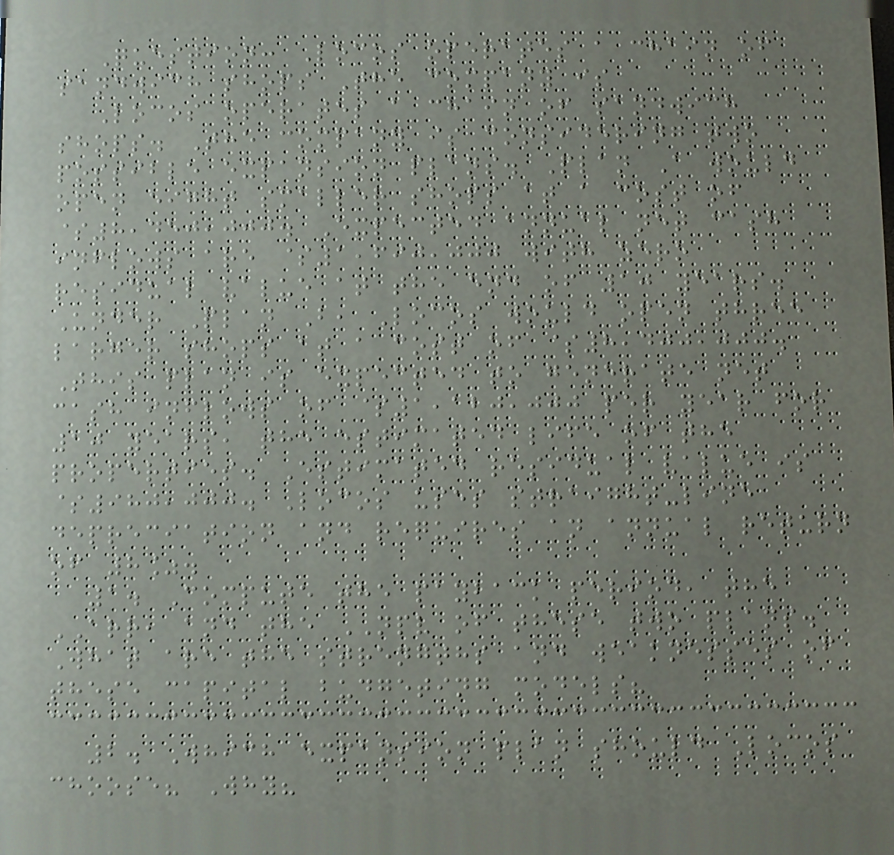Question: Locos operates a chain of
sandwich shops The company is
Locos operates a chain of sandwich
shops. The company is considering two
possible expansion plans. Plan A would
open eight smaller shops at a cost of
$8,450,000. Expected annual net cash
inflows are $1,690,000 with zero
residual value at the end of 10 years.
Under Plan B, Locos would open three
larger shops at a cost of $8,400,000.
This plan is expected to generate net
cash inflows of $1,120,000 per year for
10 years, the estimated life of the
properties. Estimated residual value is
$980,000. Locos uses straight-line
depreciation and requires an annual return
of 8%.
1. Compute the payback period, the
ARR, and the NPV of these two plans.
What are the strengths and weaknesses of
these capital budgeting models?
2. Which expansion plan should Locos
choose? Why?
